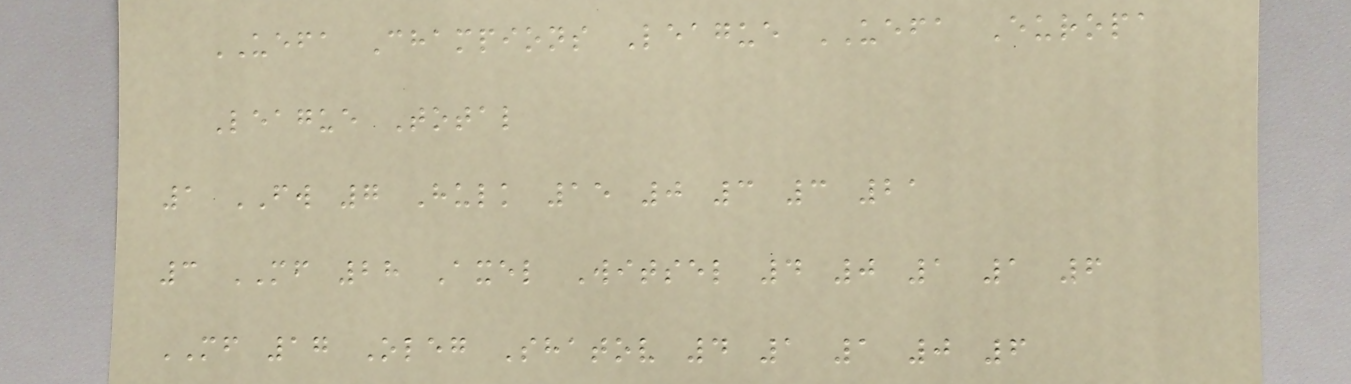UEFA Champions League UEFA Europa
League Total
1 FW 7 Hulk 15 0 3 3 21
3 MF 28 Axel Witsel 4 0 1 1 6
MF 17 Oleg Shatov 4 1 1 0 6
